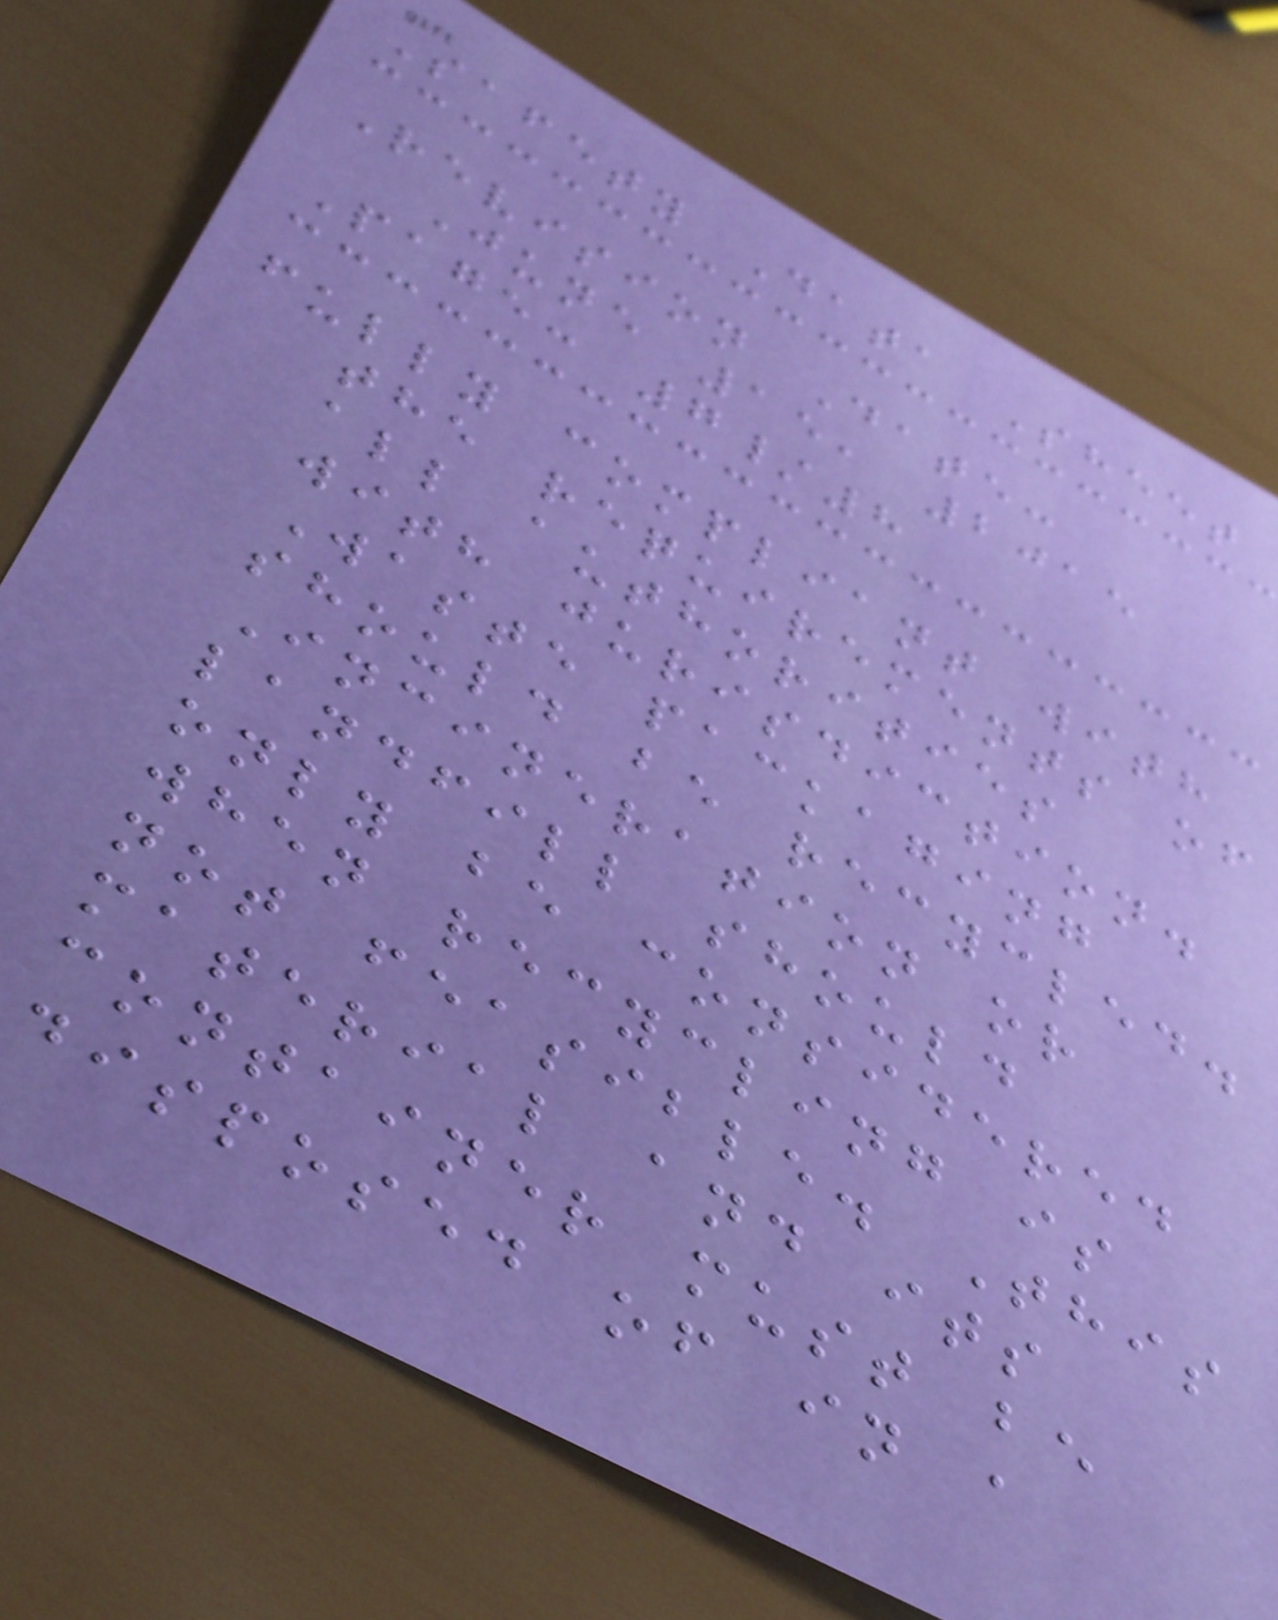Safety Data Sheet
Revision Date:
June 15, 2015
Page: 7/8
fully compliant with
the requirements of
all authorities
with jurisdiction.
Waste packaging
should be recycled.
Incineration or
landfill should
only be considered
when recycling is
not feasible. This
material and its
container must be
disposed of in a
